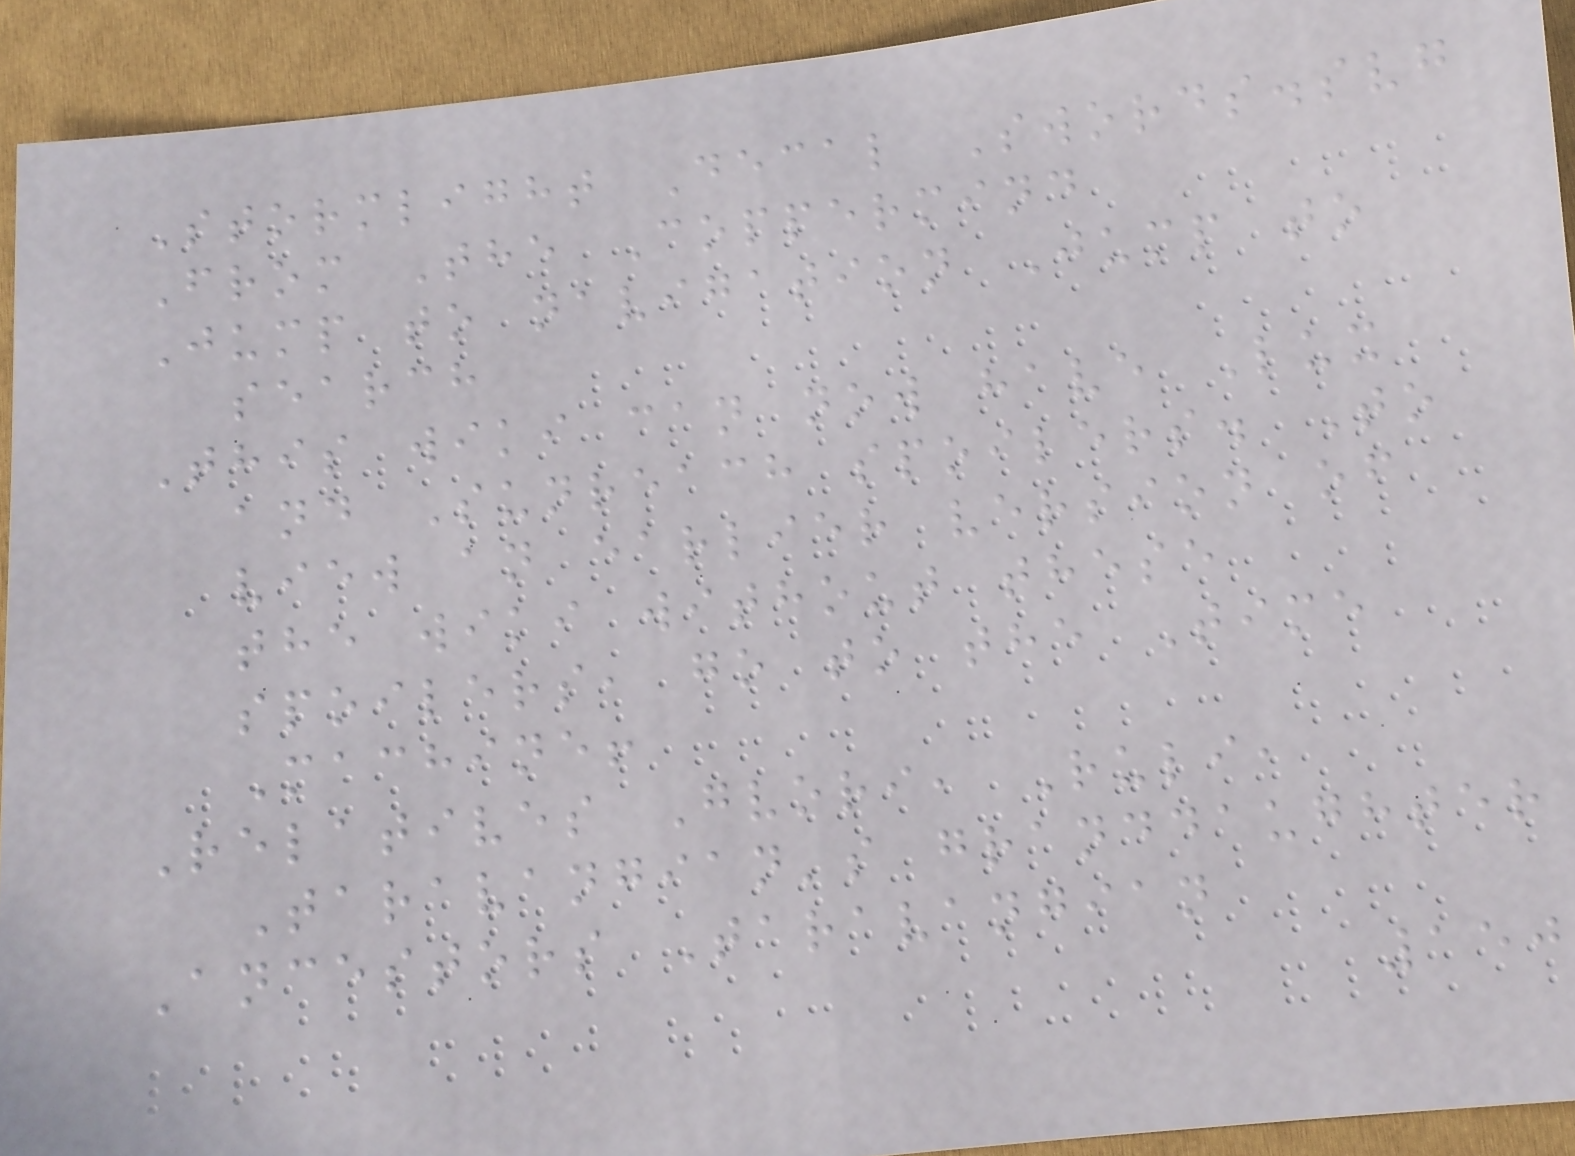Stormlight Decal Swords.svg
From The Coppermind
Jump to navigation Jump to
search
This wiki can now have Lux
and Sunreach spoilers. To
view an earlier version of
the wiki without these
spoilers, go to the Time
Machine!
Relatives Gvori, Ruli,
Taravangian's granddaughter
Ancestors Taravangian
150
